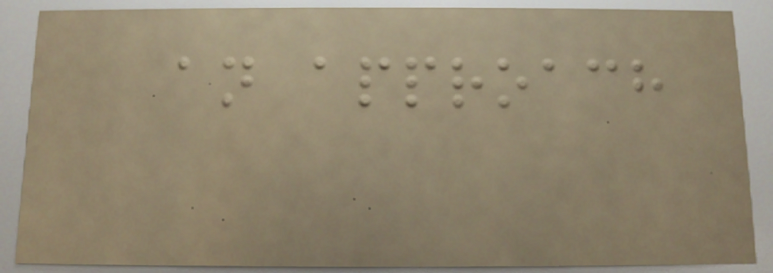an approach
